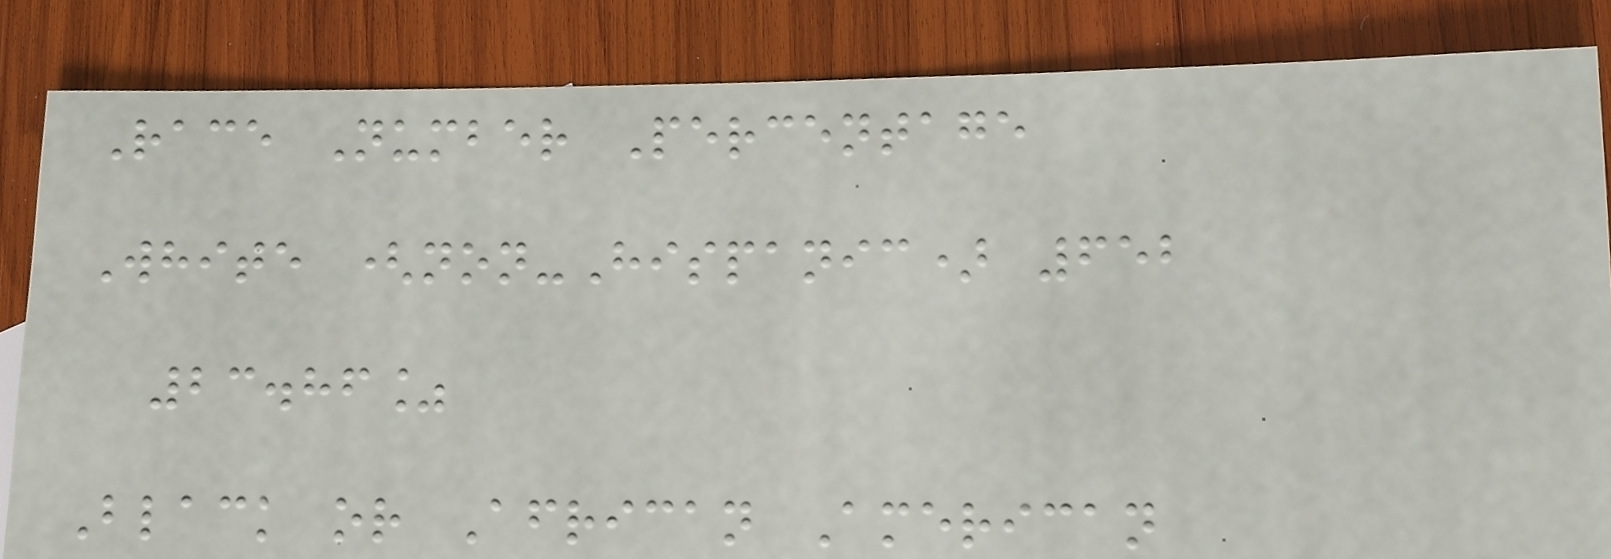Race Number Percentage
White (non-Hispanic) 652
23.86%
Black or African American
